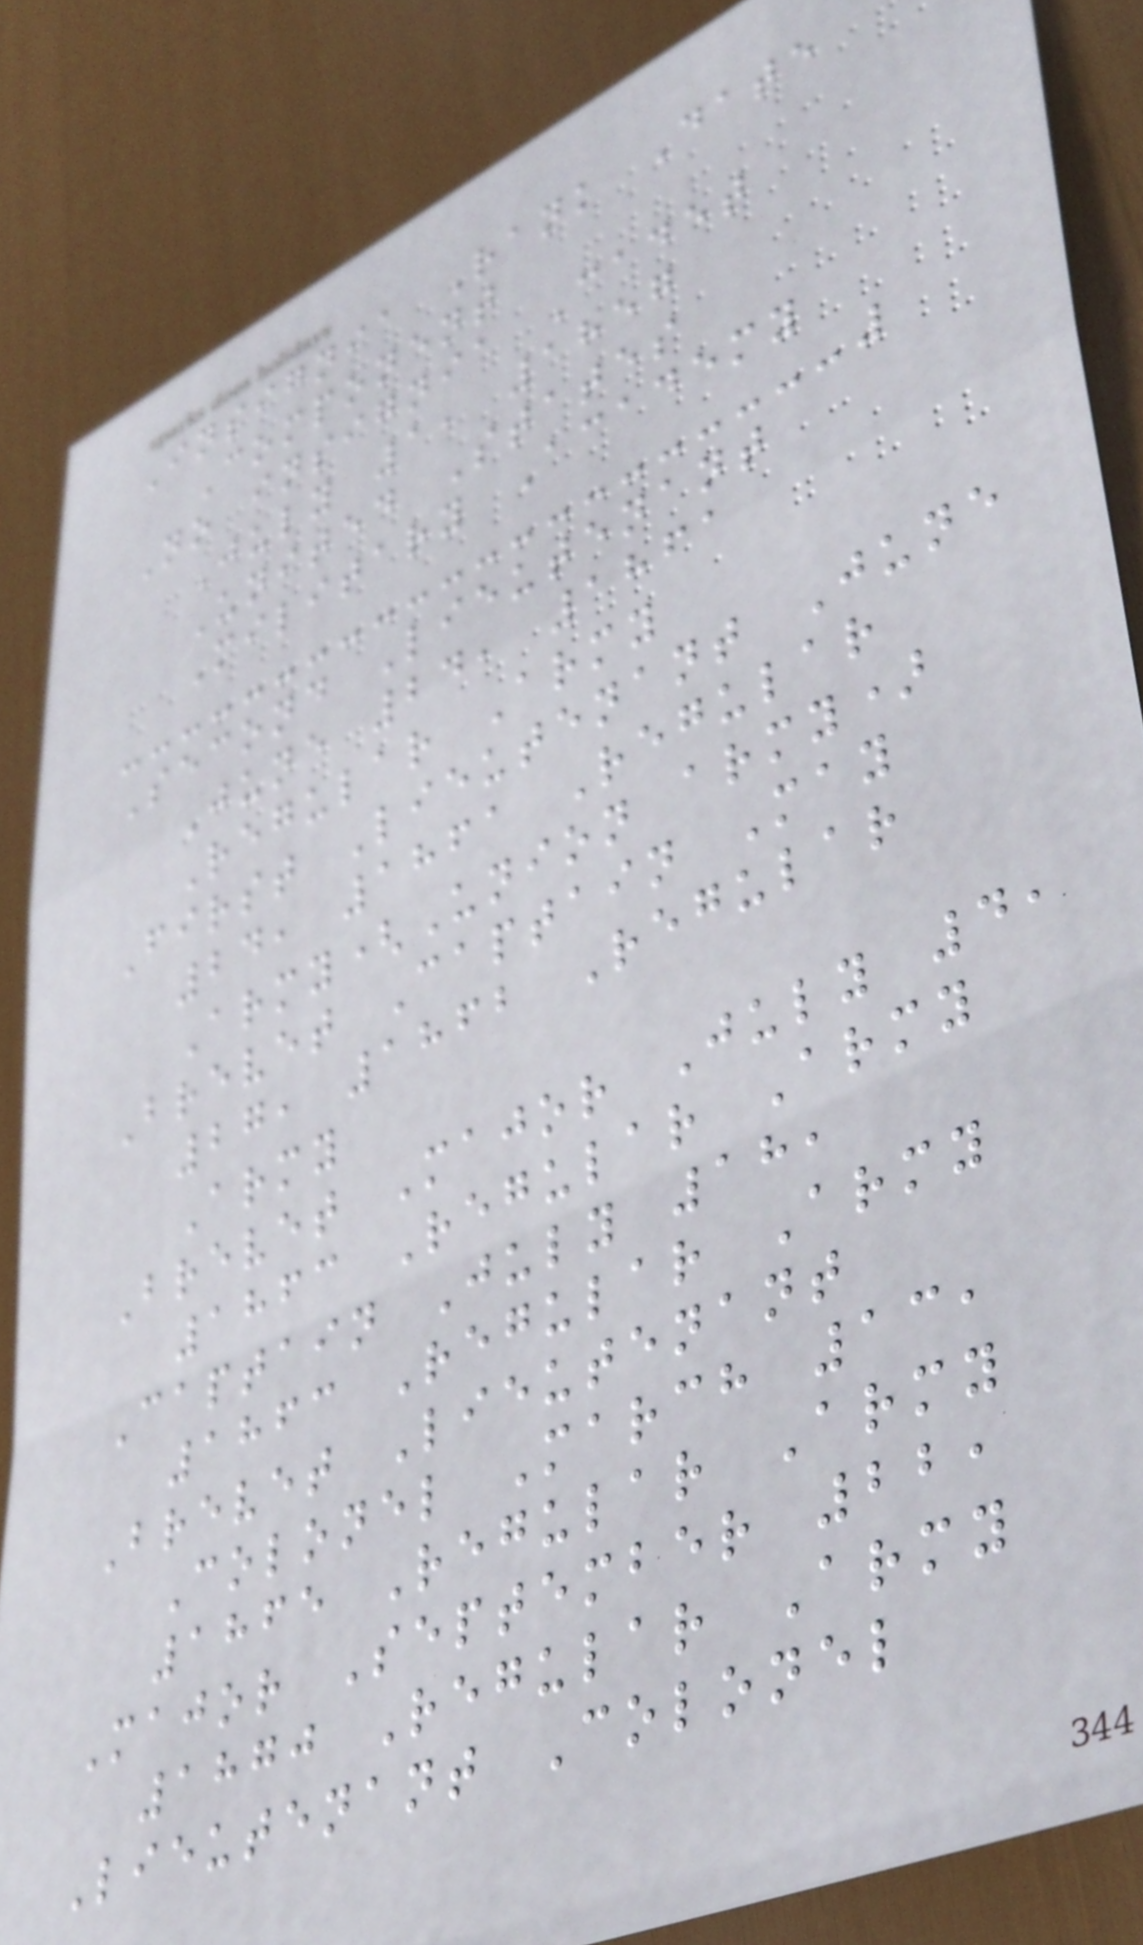Insignia Rank Date
Component
No insignia Cadet
July 1, 1857
United States
Military Academy
Second Lieutenant
June 24, 1861
Regular Army
First Lieutenant June
24, 1861 Regular
Army(Union army)
Brevet Captain May
27, 1862 Regular
Army
Brevet Major July 4,
1863 Regular Army
Captain July 18,
1863 Regular Army
Brevet Lieutenant
Colonel March 13,
1865 Regular Army
Major September 22,
1870 Regular Army
Lieutenant Colonel
